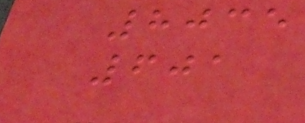8035
601
